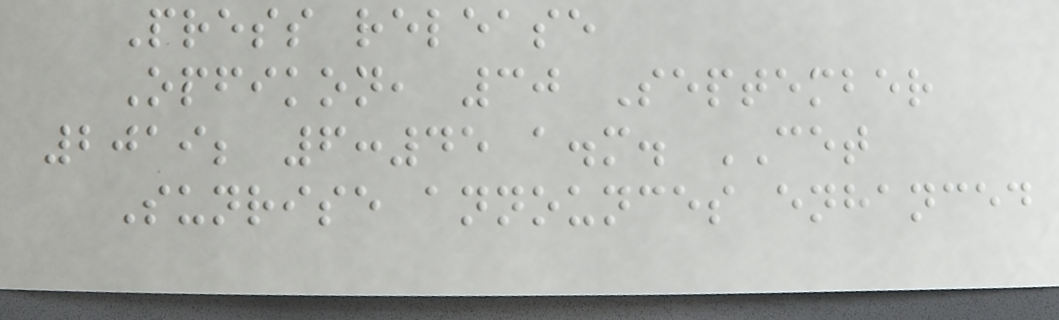Press release
Opfikon, 30 September
2019; 6:45 a.m. CET
Sunrise announces enhanced
